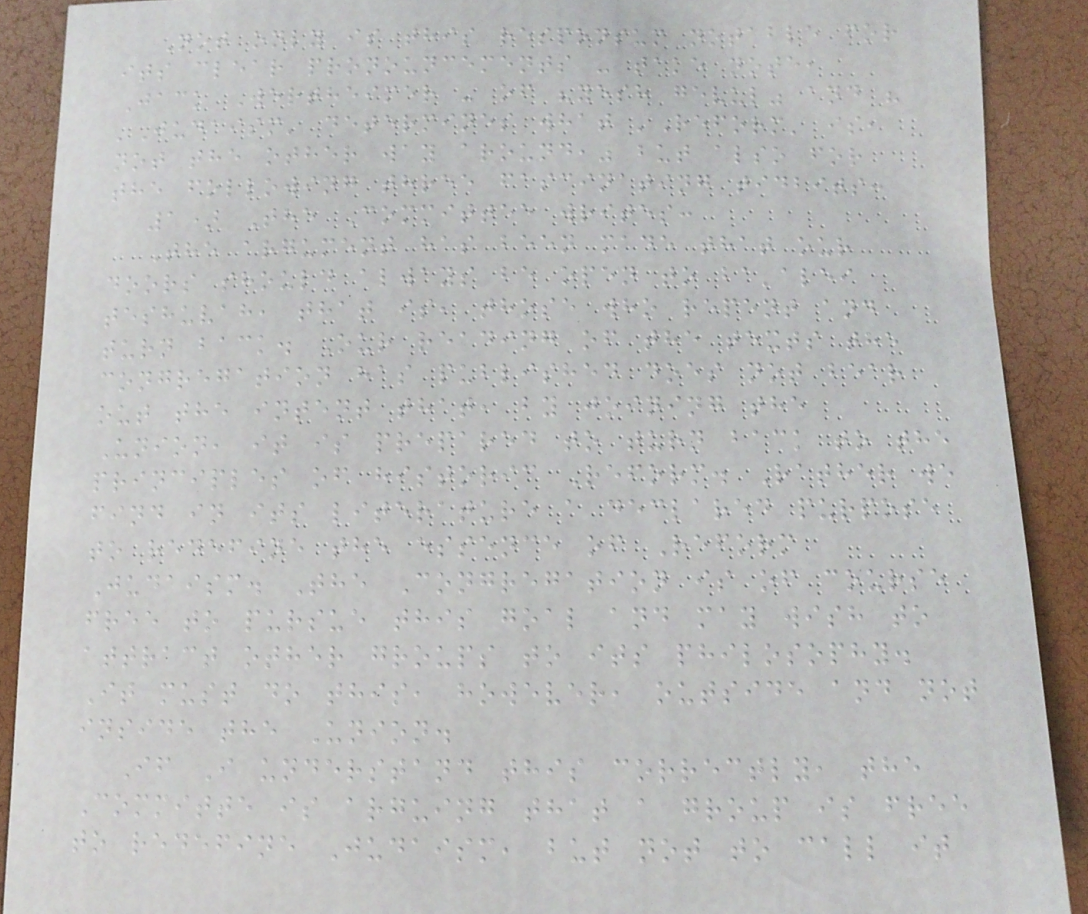Not only is this responsum notable for
its clear pronouncements - take note,
Jack Wertheimer - of "yesh gevul" and "
'Judaism' determines what 'Reform' is,
not the other way around," but also for
the following three fascinating tidbits:
1) The Committee writes:
The argument has been made that our
doors should always be open to ba'alei
teshuvah, that is, those who repent and
turn back. Our reading of the texts the
congregation has published does not bear
out the intent that, by joining the
Union, it is prepared to turn back to the
principles of historic Reform. Rather we
find in its literature a declared purpose
to redefine the essence of Reform
Judaism. The Congregation is of course
free to pursue this goal and may wish to
attract other groups to its philosophy.
It must do this, however, outside and not
inside the Union.
If I understand this correctly, the
Committe is arguing that a group is free
to redefine Judaism, but not to call it
